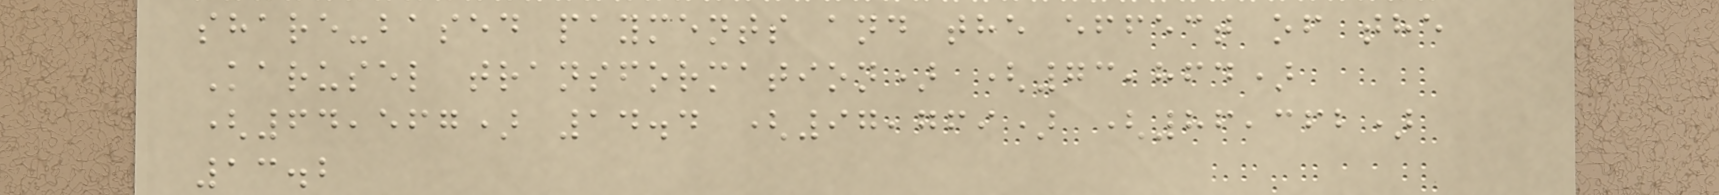share-based payments and the effect of the
Karusel transformation) (73,864)
(64,567) 14.4 (97,769) (86,362)
13.2
